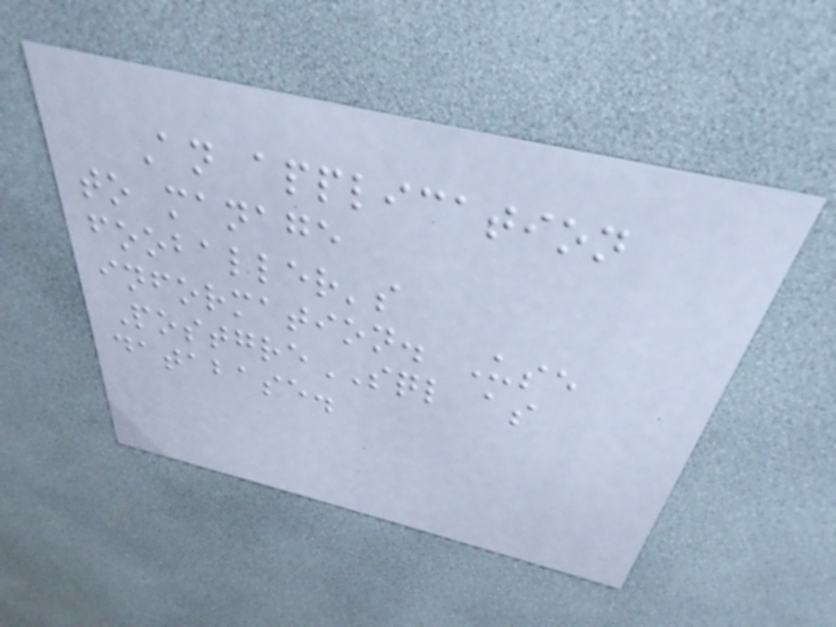An application
to manage
fooballer's
information. Use
PostgreSQL as
database.
